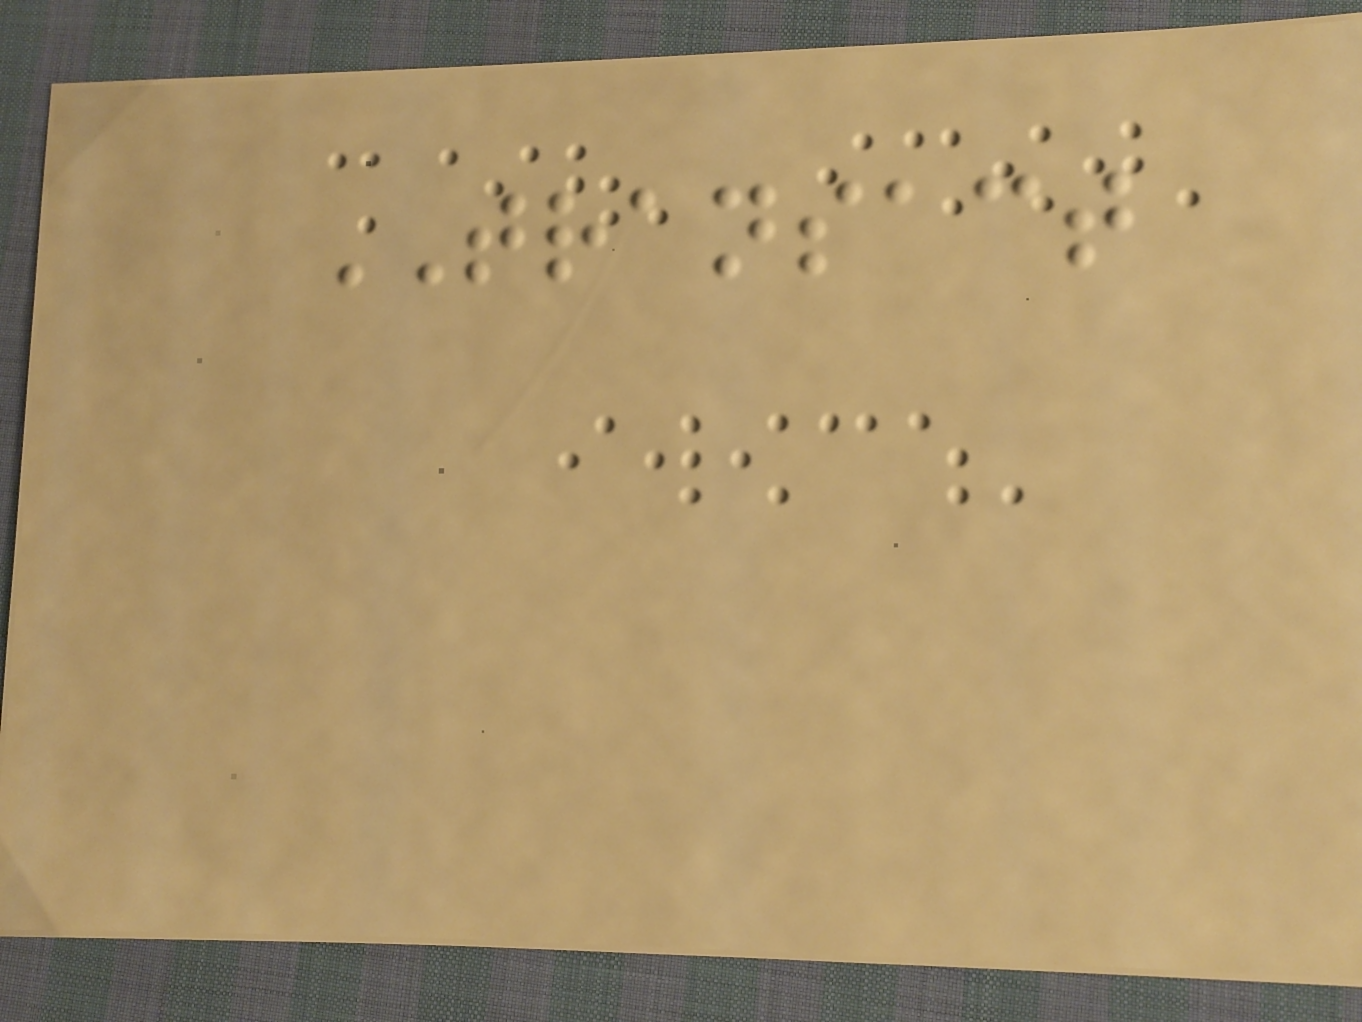TRANSACT
